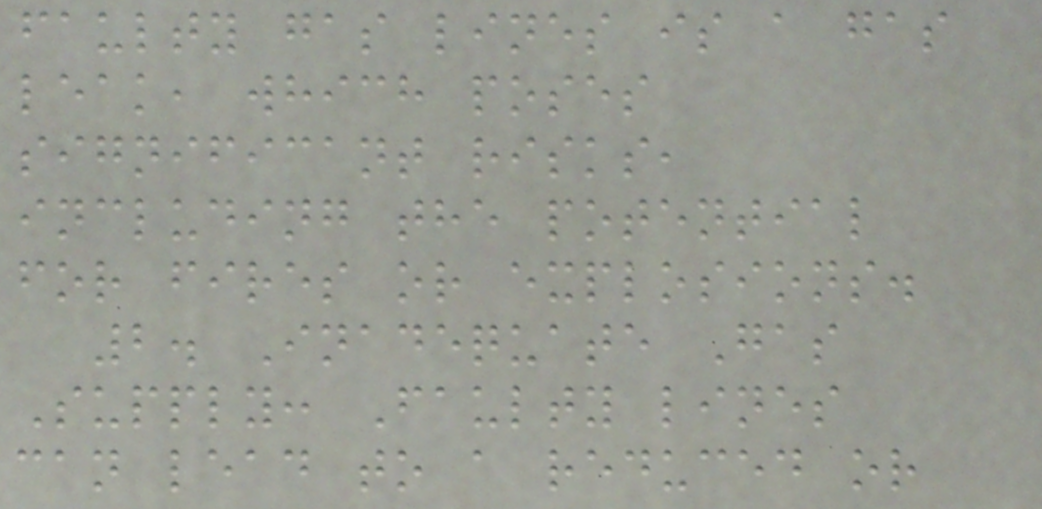faulty gas lines is a gas
leak, which poses
significant risks,
including the potential
for fires or explosions.
2. Inadequate Gas
Supply: Faulty lines
can lead to a reduced or
